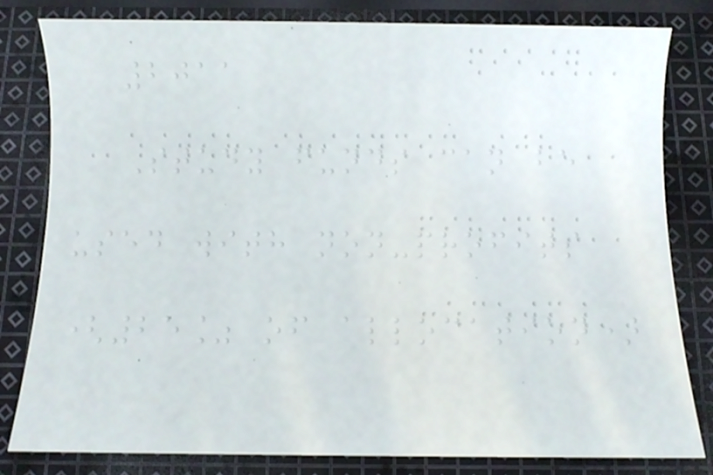2011
Study funds can be
used with non-profits
(25% of allocation)
